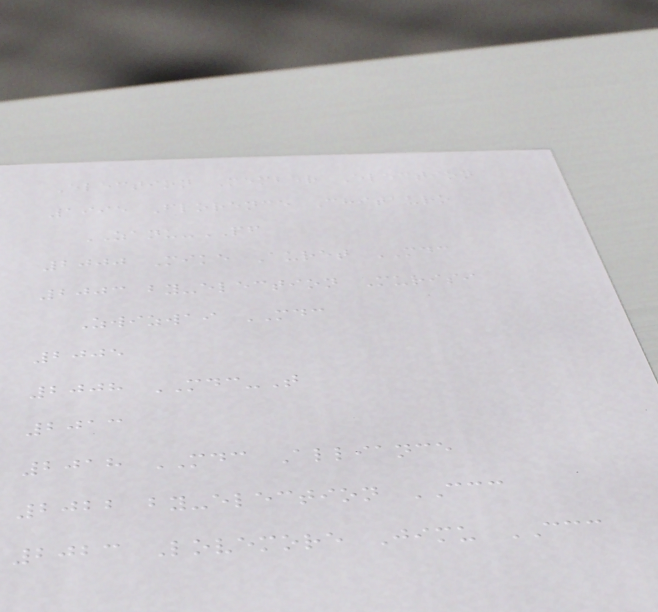Election Member Election
1995 Florence Chitauro
ZANU-PF
2000 Mike Auret MDC
2003 by-election Murisi
Zwizwai MDC
2005
2008 MDC-T
2013
2018 MDC Alliance
2022 by-election CCC
2023 Lovemore Jimu CCC
